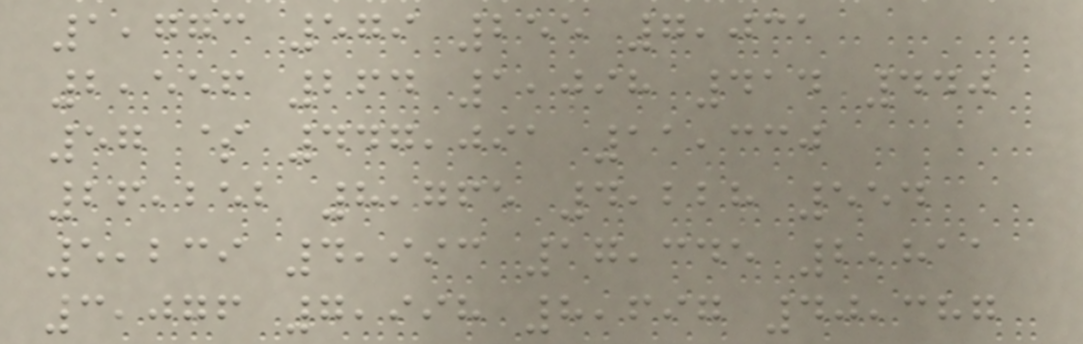1,773 579 255 7,031
2,556 264 1,098 414 440
57 $ 447,091 11,330
26,252 8,765 4,228 554
5,239 4,993 17,345 2,811
3,076 7,998 8,697 40,387
